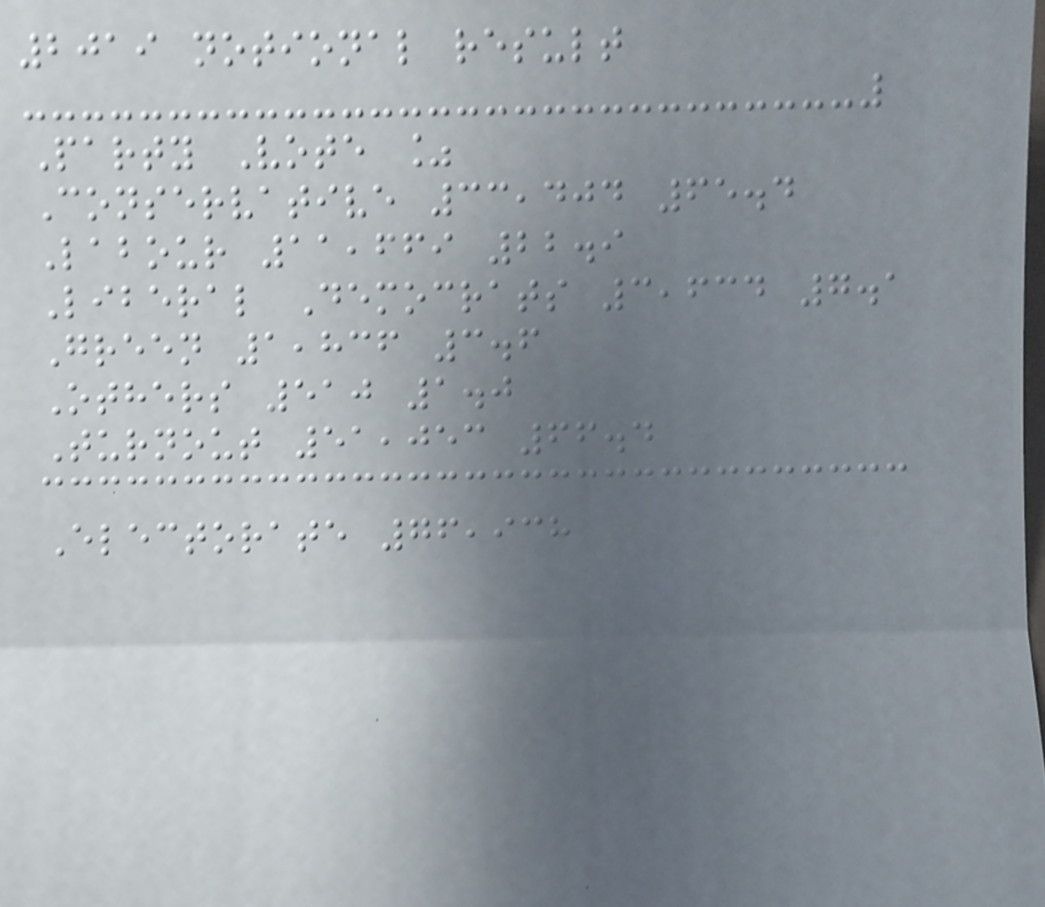2019 notional result
Party Vote %
Conservative 33,404 65.4
Labour 11,669 22.9
Liberal Democrats 3,634 7.1
Green 1,836 3.6
Others 510 1.0
Turnout 51,053 66.4
Electorate 76,938
